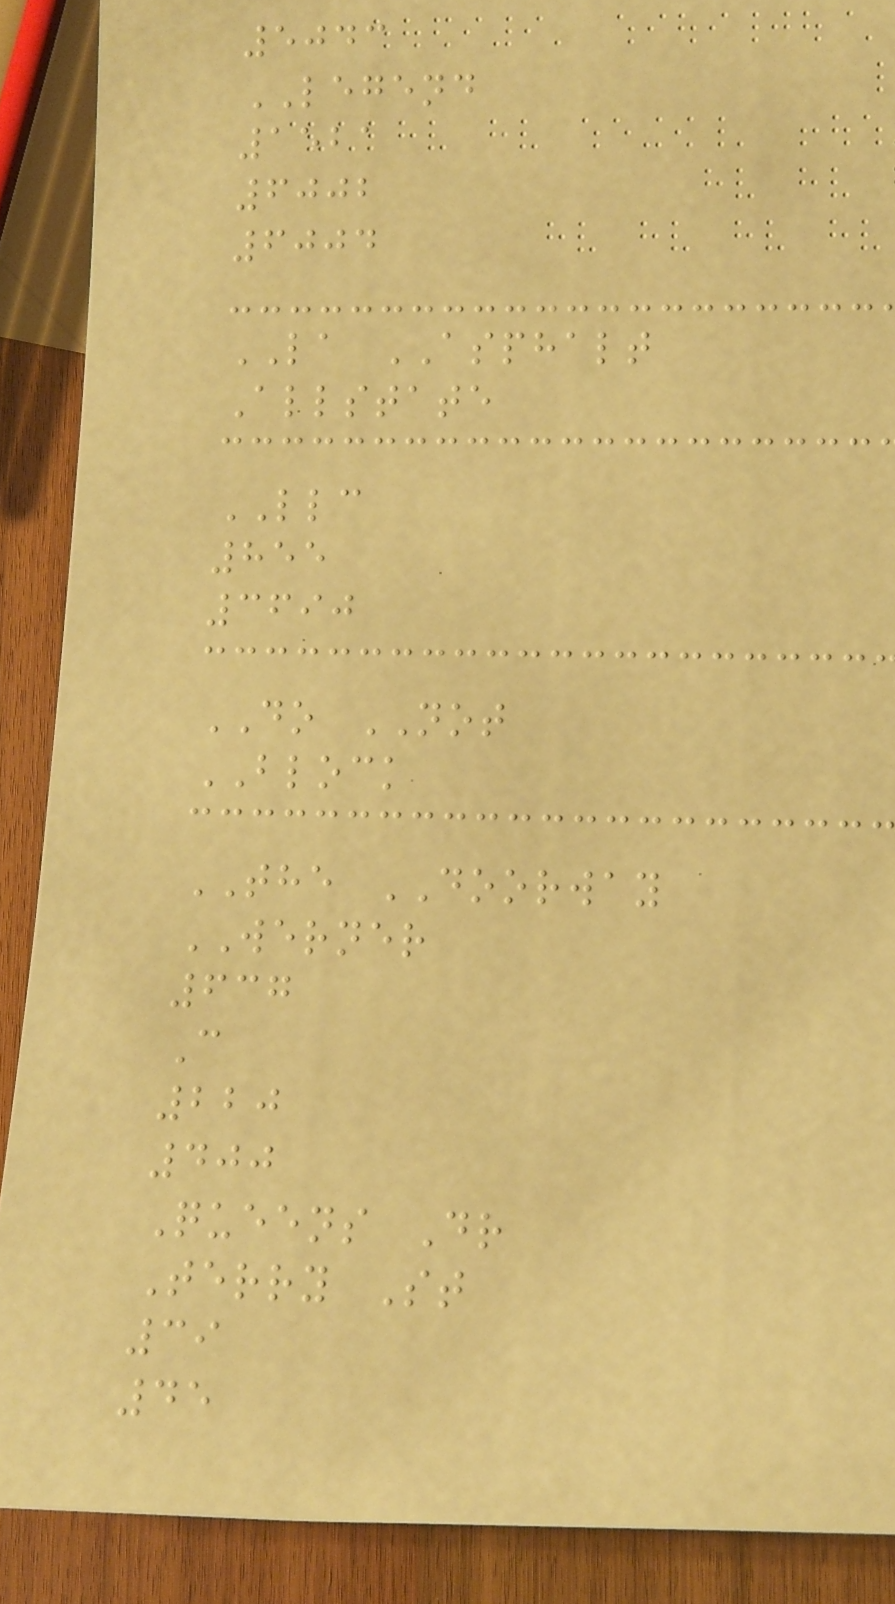5043
LEGEND
1521
6002
6004
LA ASPHALT
Allstate
LLC
855
3690
DO NOT
BLOCK
THE DOORWAY
WERNER
637
C
220
400
Queens Dr
Terry St
39
45
